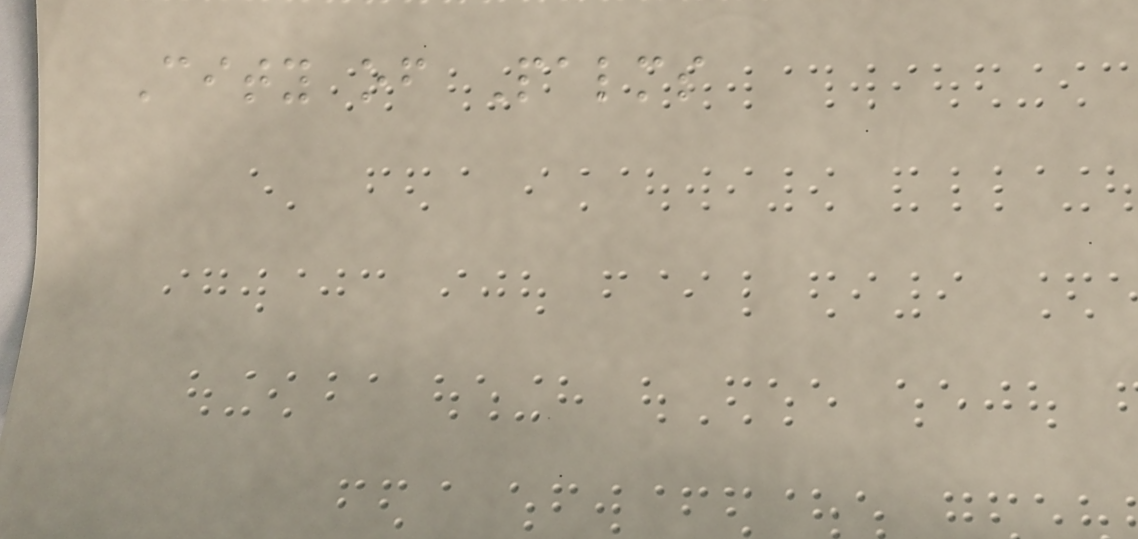City of Palms
